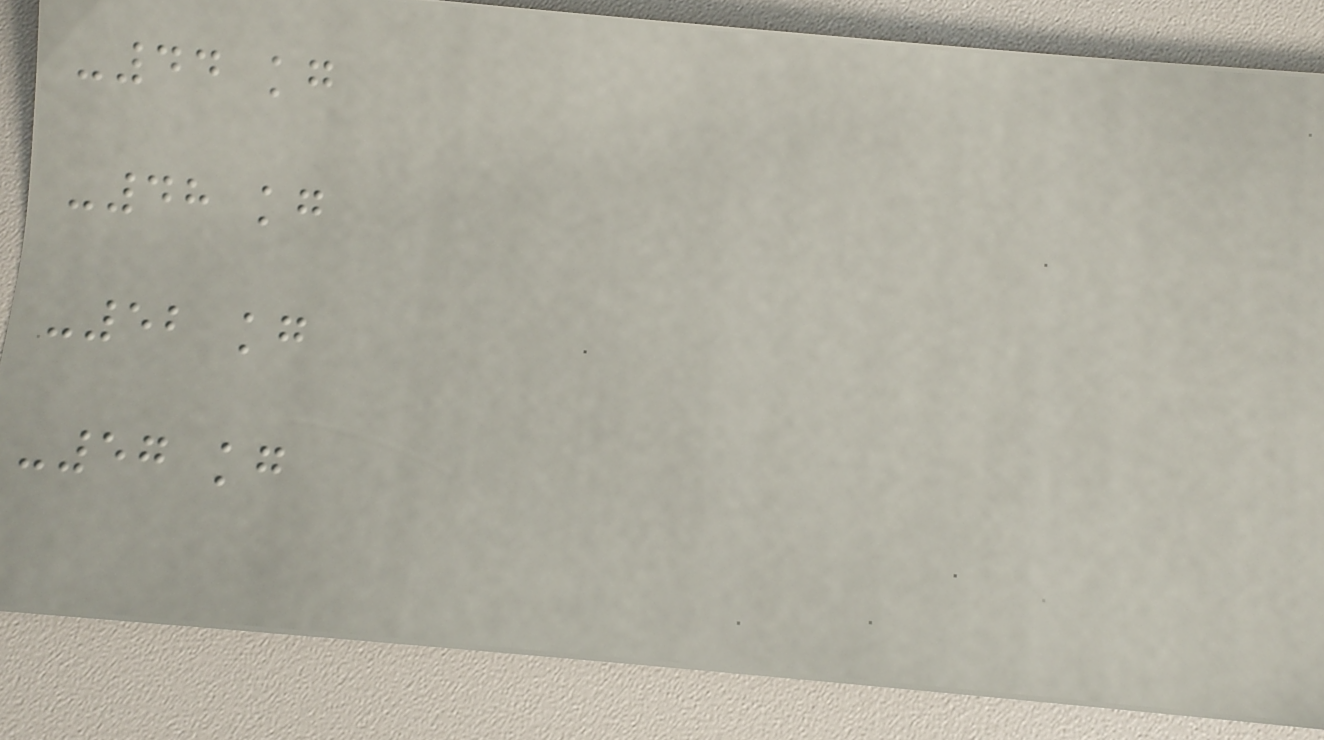-44 kg
-48 kg
-52 kg
-57 kg
